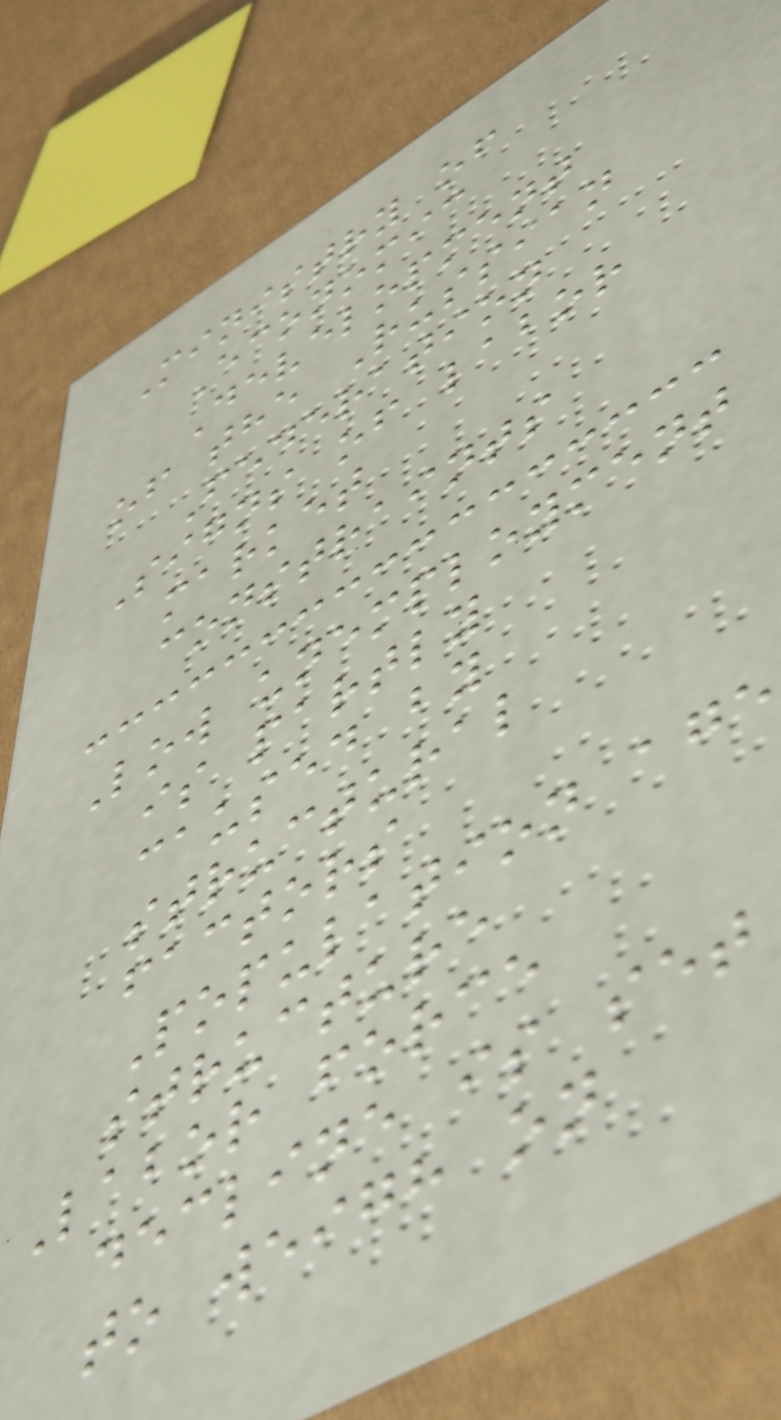Ministry of
Economic
Development
of the Russian
Federation
Signs of labor
market
constraints
Low unemployment
is partly
caused by
structural
factors
Population age
structure
Labor force
decline is set
to weigh on
